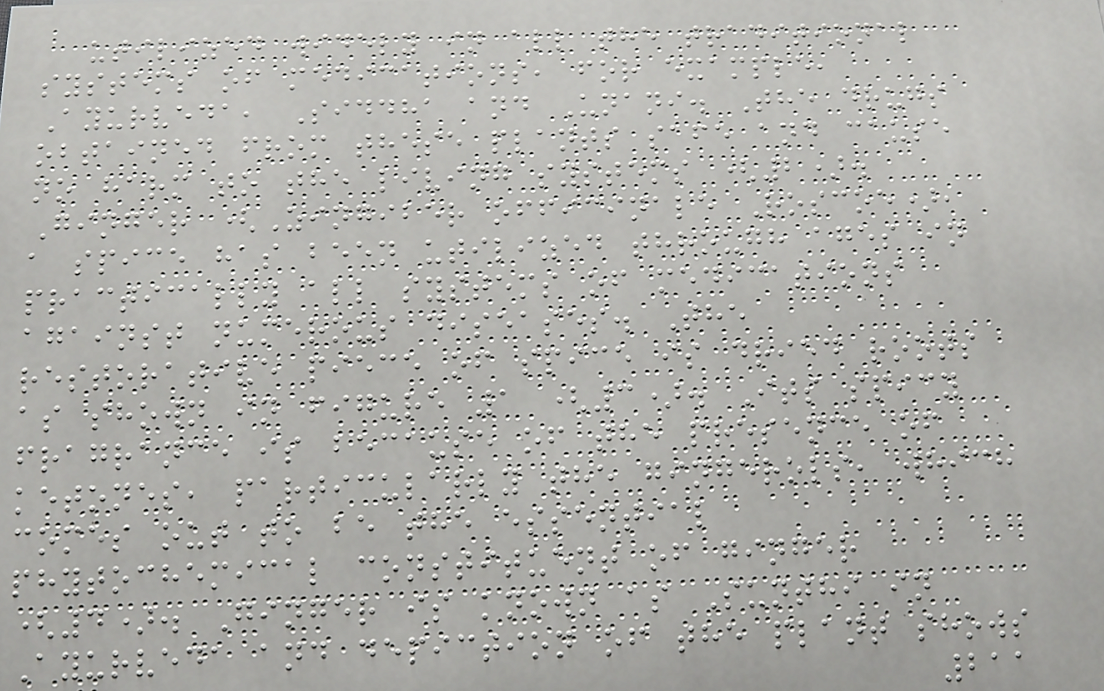utilized widely in all the traditional
systems of medications, for example,
Ayurveda, Siddha and Unani. The drugs
obtained from these plants safe and cause
no harm to the living systems (2).
Ginger (Zingiber officinale Roscoe),
a spice has been utilized through ages in
practically all systems of medications
against numerous diseases. The
restorative piece of spice is dried roots
as shown in figure 1 (3). Its spicy
fragrance is because of the presence of
ketones, particularly the gingerols, which
comes out to be the essential
phytochemical constituent of ginger
(4). Ginger is known as Sunthi in
Ayurveda and depiction of the plant shows
211
